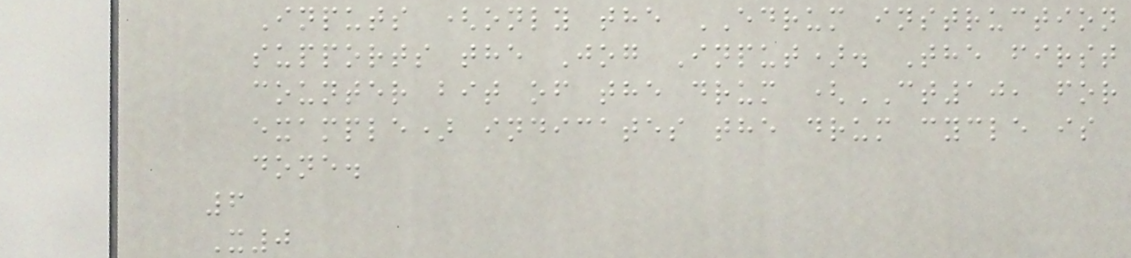Inputs (only the EDRUM instruction
supports the Jog Input). The first
counter bit of the drum (CT10, for
example) indicates the drum cycle is
done.
6
X0
